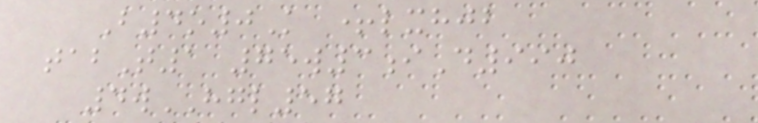B4o0K +lxhjb
tabT1 75w3iD990
4wHGL57
